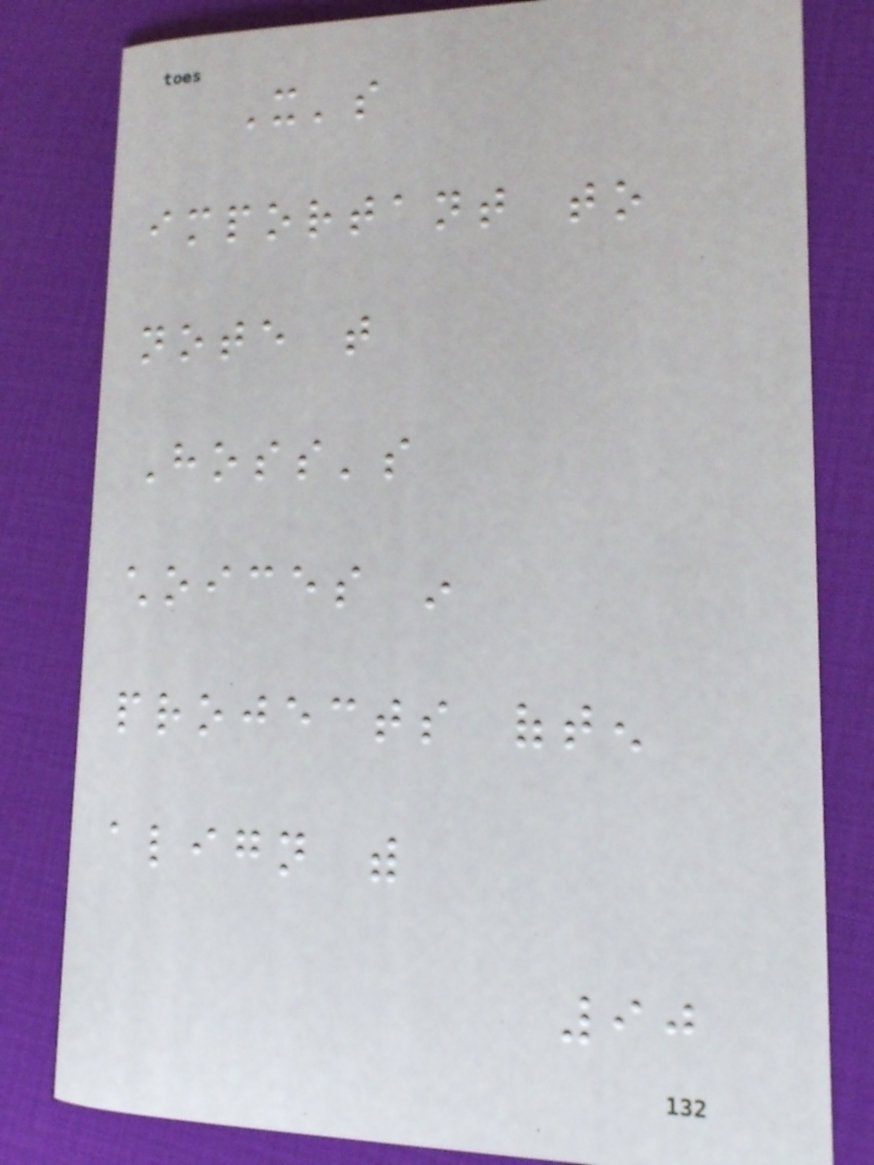It's
important to
note that
Hoss's
choices in
projects often
align with
90
